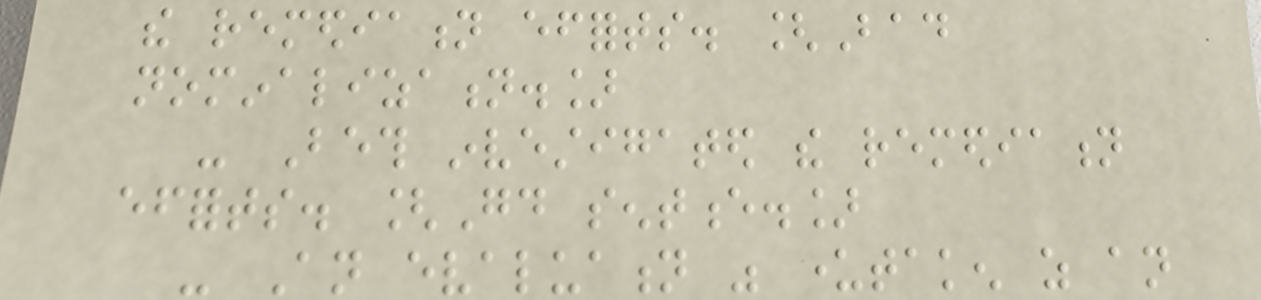the remediation efforts. [Bad
nominalization.]
- Beth investigated the remediation
efforts. [Good sentence.]
- An evaluation was undertaken as an
